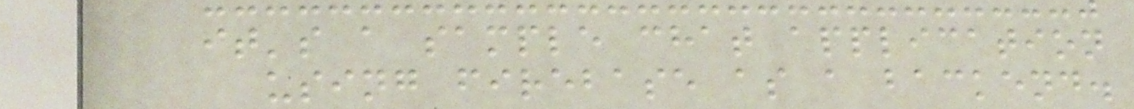it's a sample chat application
using firebase as a backend.
